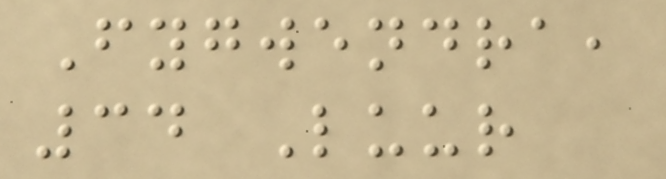Fygwendra,
34 Luur
